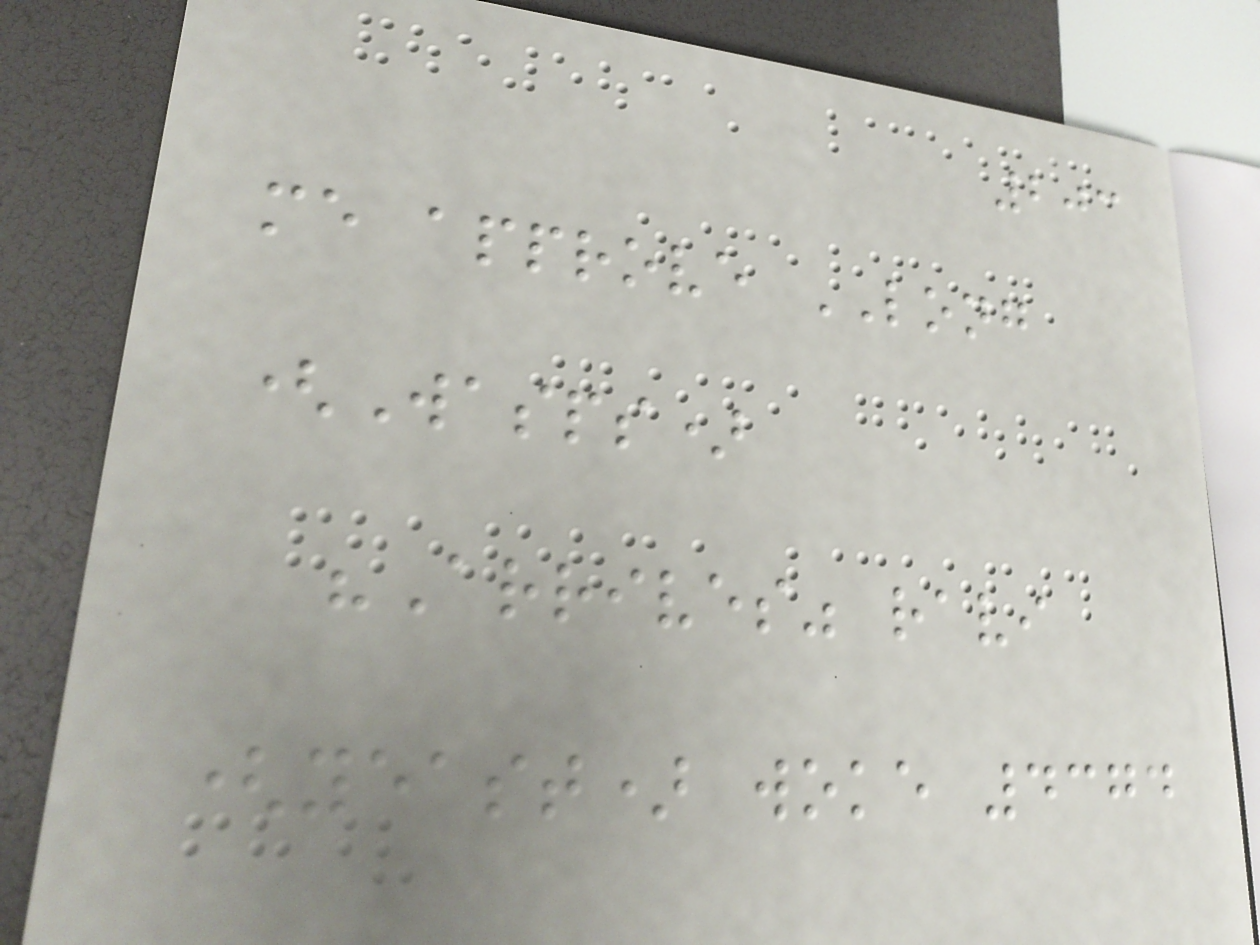203
me approve LONG
(Wasps)
"Arrives" ravi
(yeast) woke 4374
